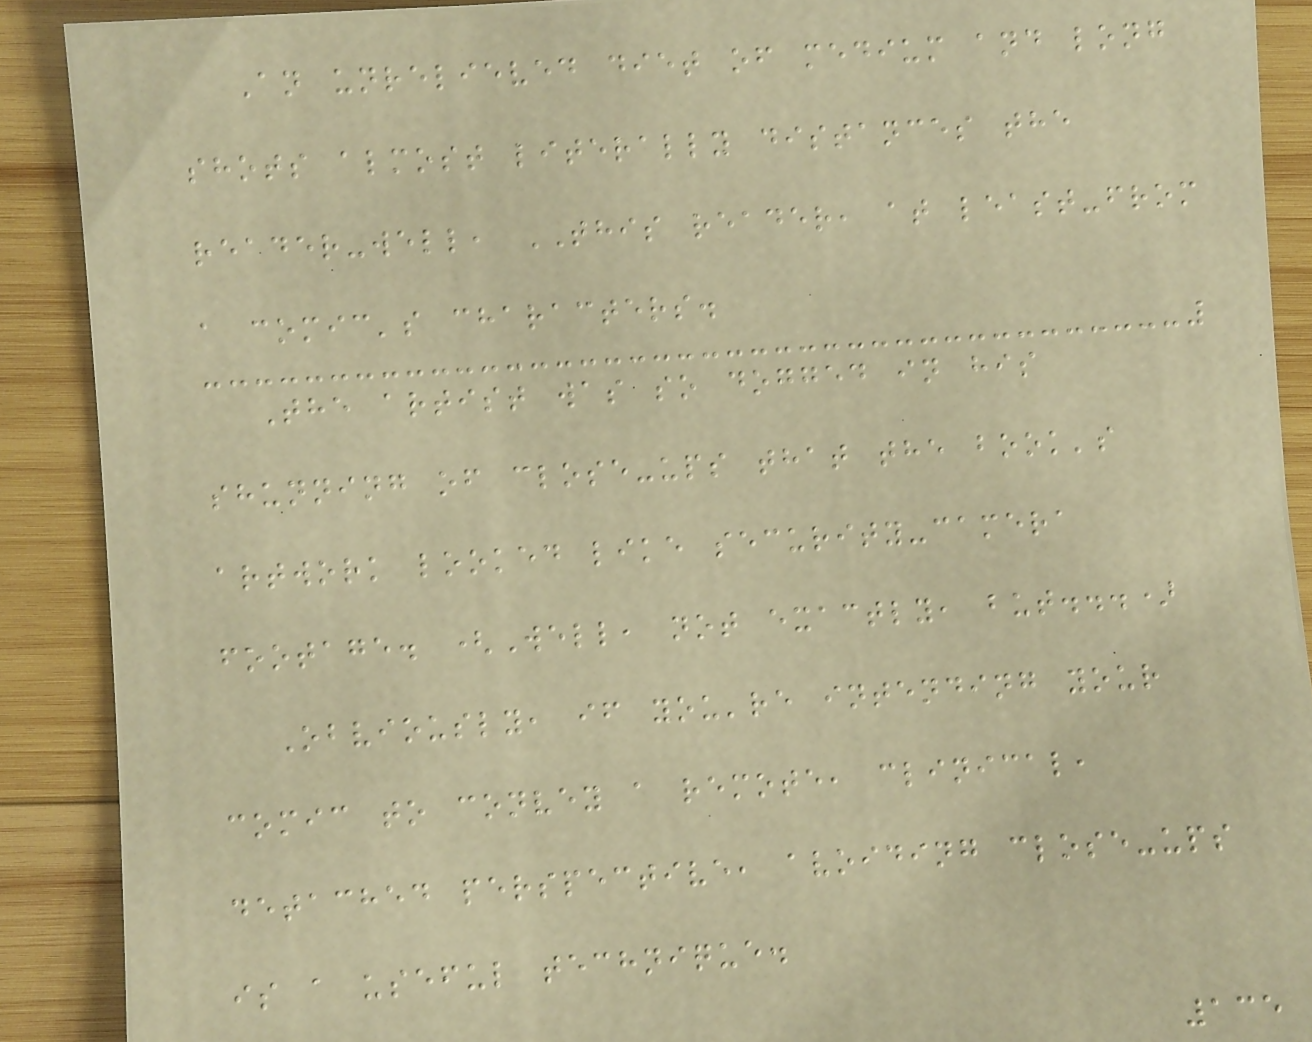An unrelieved diet of medium and long
shots almost literally distances the
reader-well, THIS reader, at least-from
a comic's characters.
The artist was so dogged in his
shunning of close-ups that the book's
artwork looked like security-camera
footage. (Well, not exactly, but...)
Obviously, if you're intending your
comic to convey a remote, clinical,
detached perspective, avoiding close-ups
is a useful technique.
135
